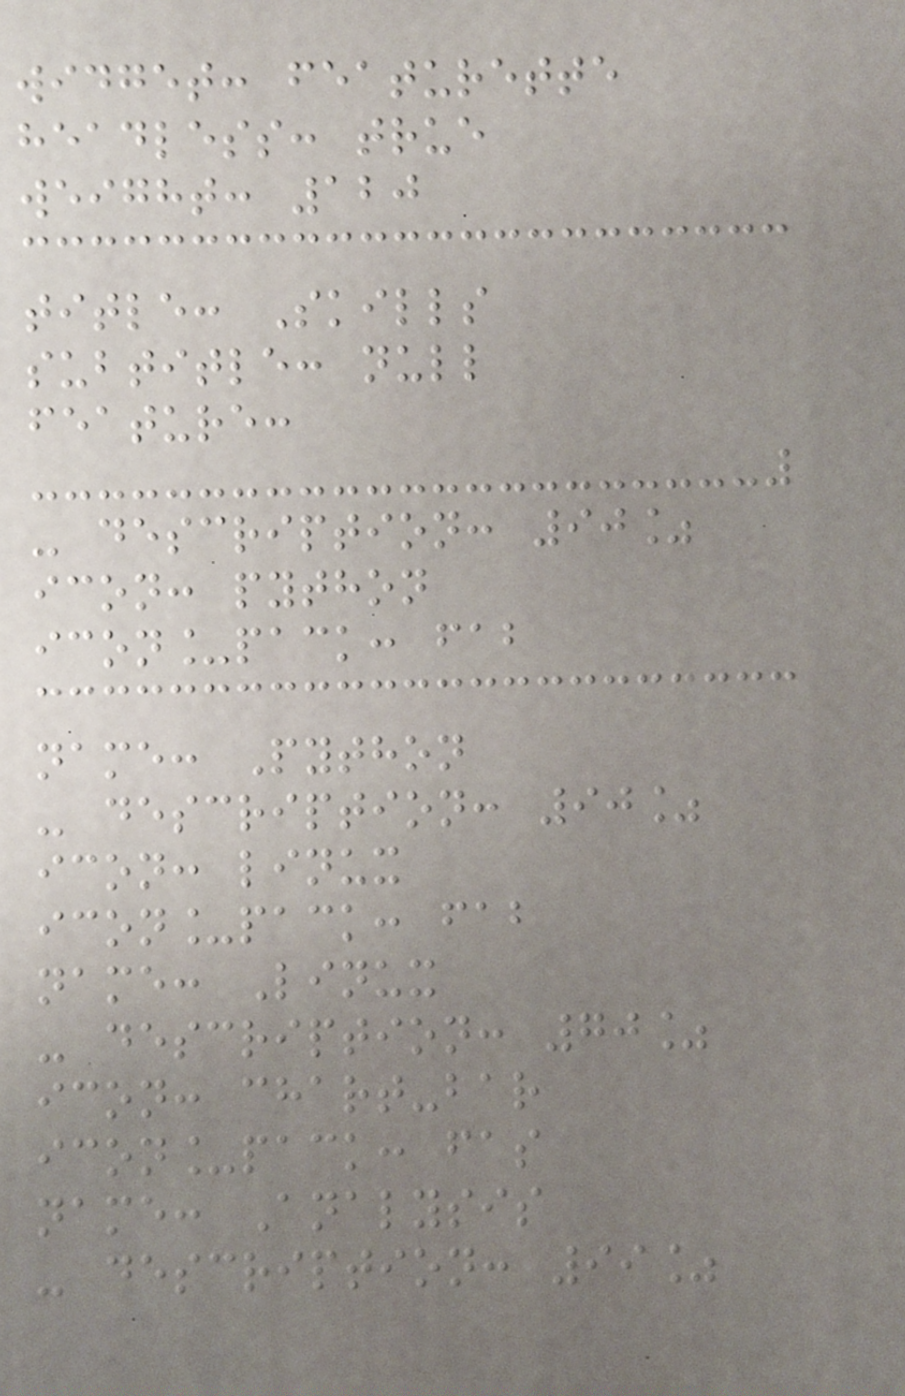widget: featurette
headless: true
weight: 120
title: Skills
subtitle: null
feature:
- description: 90%
icon: python
icon_pack: fab
name: Python
- description: 90%
icon: linux
icon_pack: fab
name: Linux
- description: 70%
icon: chart-bar
icon_pack: fas
name: Analysis
- description: 99%
